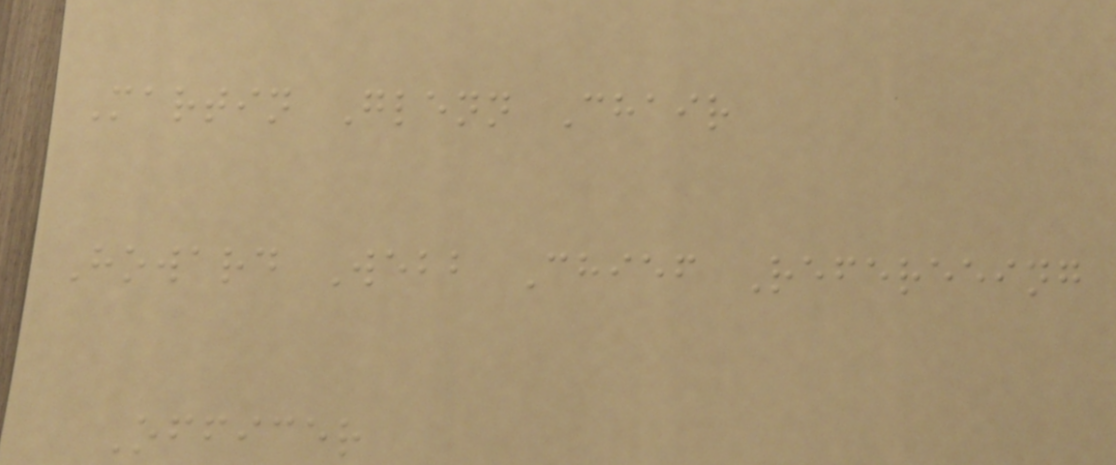Martin Glenn Chair
Howard Webb Chief Refereeing
Officer
